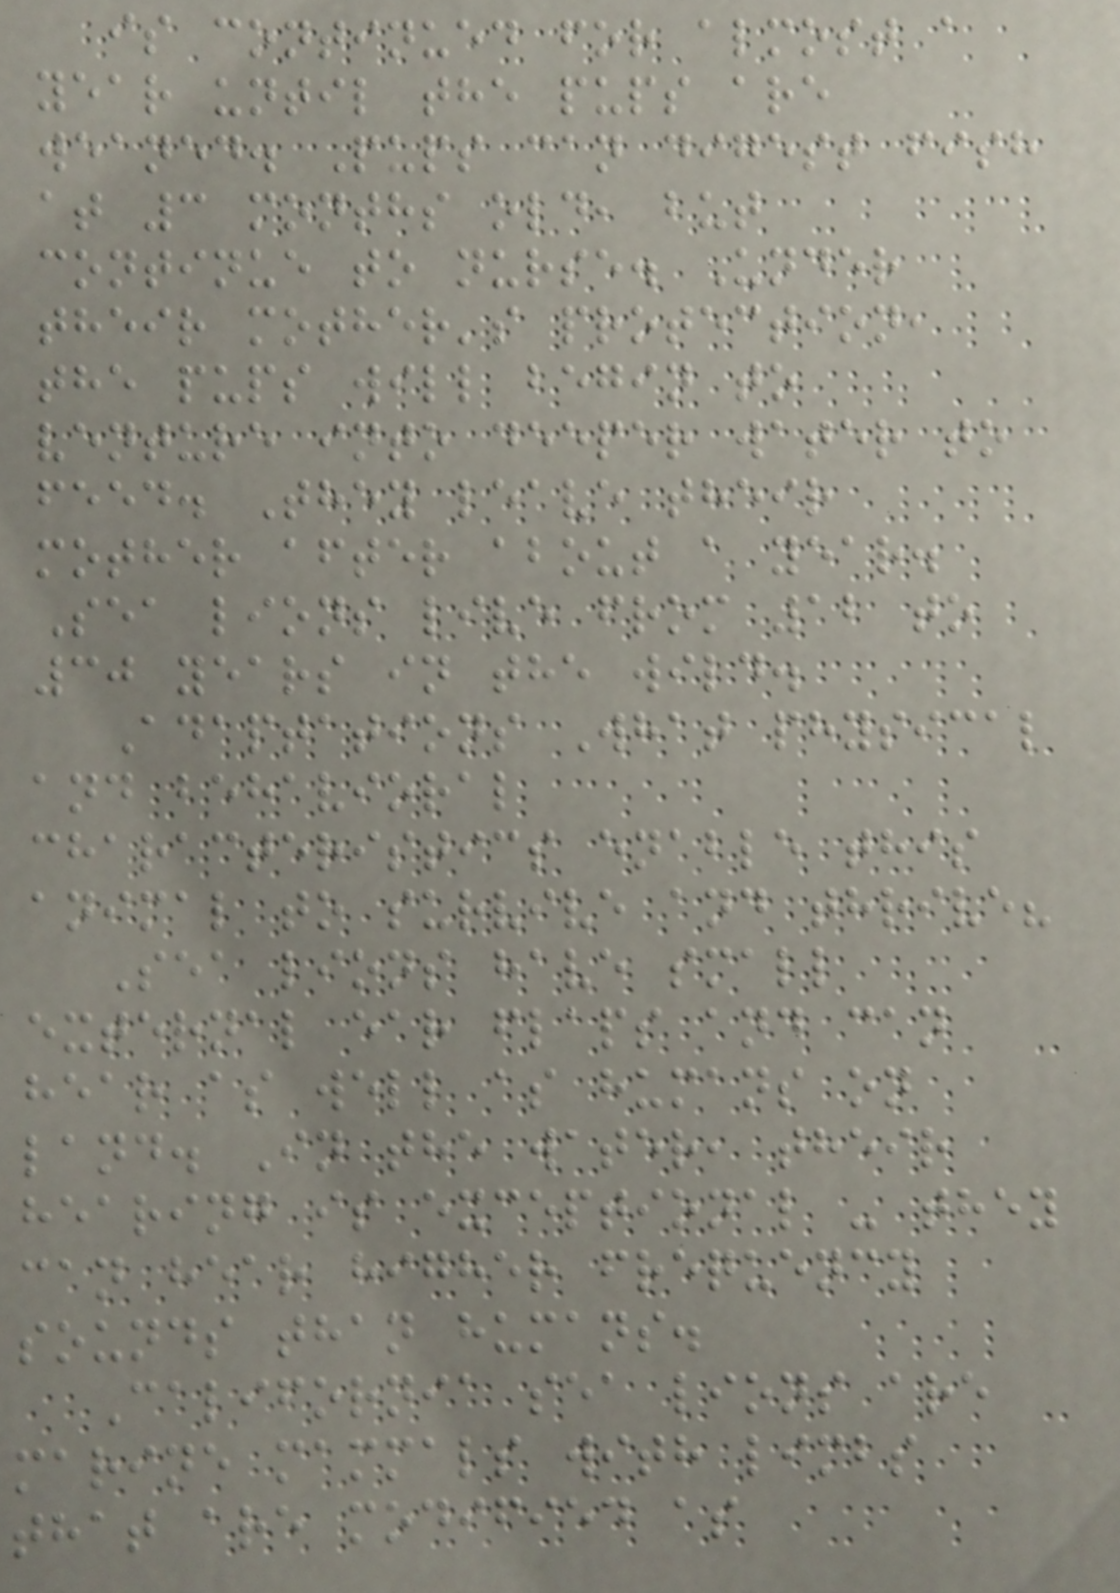is continued for almost a
year until the pups are
weaned. Pups can digest fish
at 3 months old, but
continue to nurse. Under
their mother's protection,
the pups will begin to
venture into deeper water to
feed. They leave their
mother after about a year.
Sea lions live from 12 to
30 years in the wild.
Adaptations What physical
and behavioral
characteristics enable this
animal to survive and thrive?
Sea lions have small
external ear flaps and can
hear as well as humans on
land. In the water, their
hearing is exceptional - they
can hear higher frequency
sounds than humans.
California sea lions are
marine mammals with limbs
that are modified as
